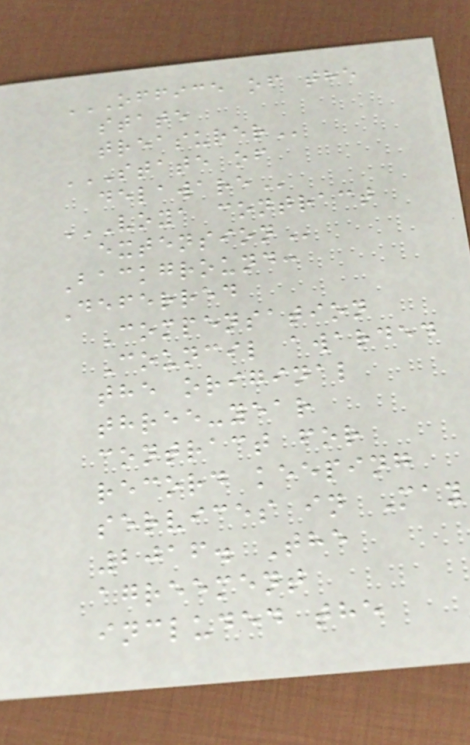OFFICE OF THE
STATE
TREASURER
STATE OF
DELAWARE
VOYA CONTRACT
EXTENSION
Background:
Deferred
Compensation
Council awarded
the original
three-year
contract for
record keeping
services in May
2016. The
agreement
included the
